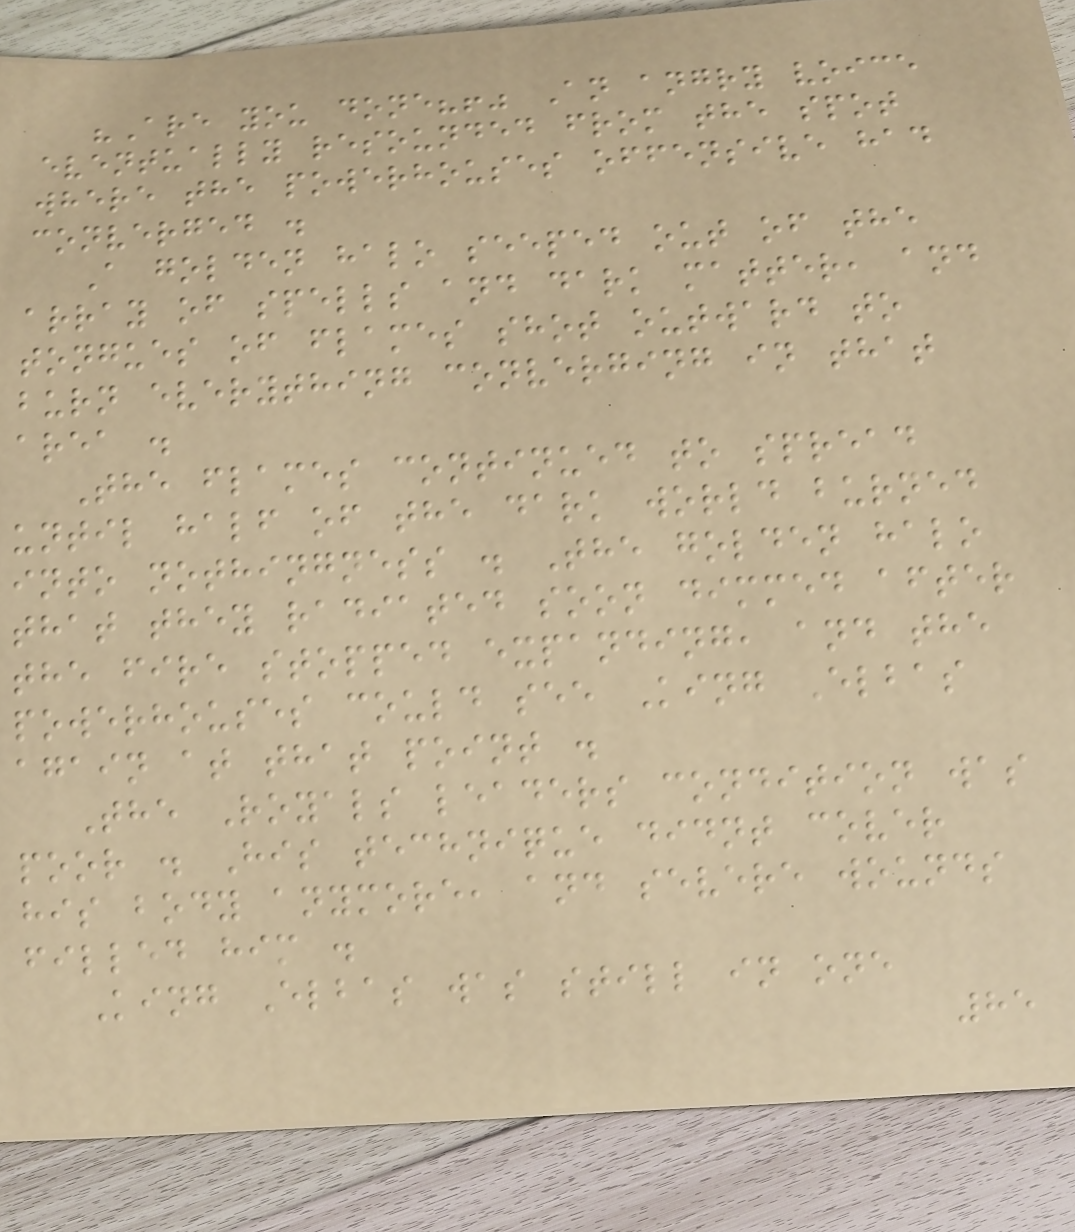"Are you done?!" An angry voice
eventually resounded from the spot
where the powerhouses offensive had
converged .
A golden halo seeped out of the
array of spells and dark matter, and
tongues of flames shot outward to
burn everything converging in that
area .
The flames continued to spread
until half of the dark world burned
into nothingness . The golden halo
that they radiated soon dimmed after
the fire stopped expanding, and the
powerhouses could see King Elbas
again at that point .
The Royals leaders condition was
poor . His technique didnt cover
his body anymore, and severe wounds
filled him .
King Elbas was still in one
85
